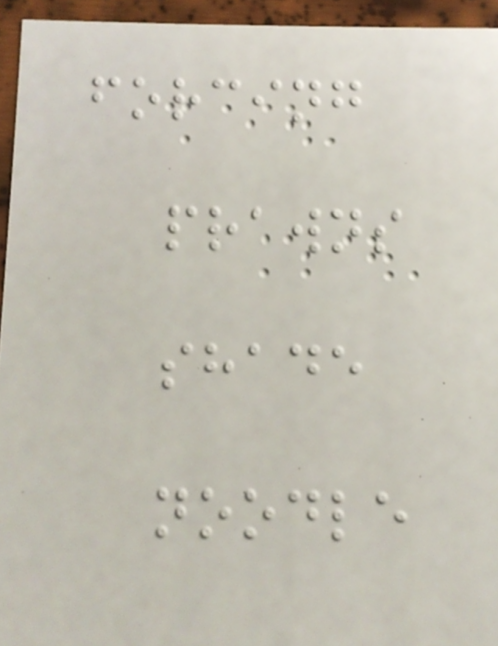forcing
prawns
shade
noodle
